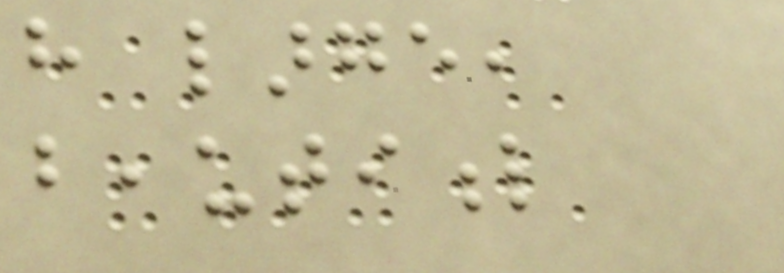have large,
beautiful
